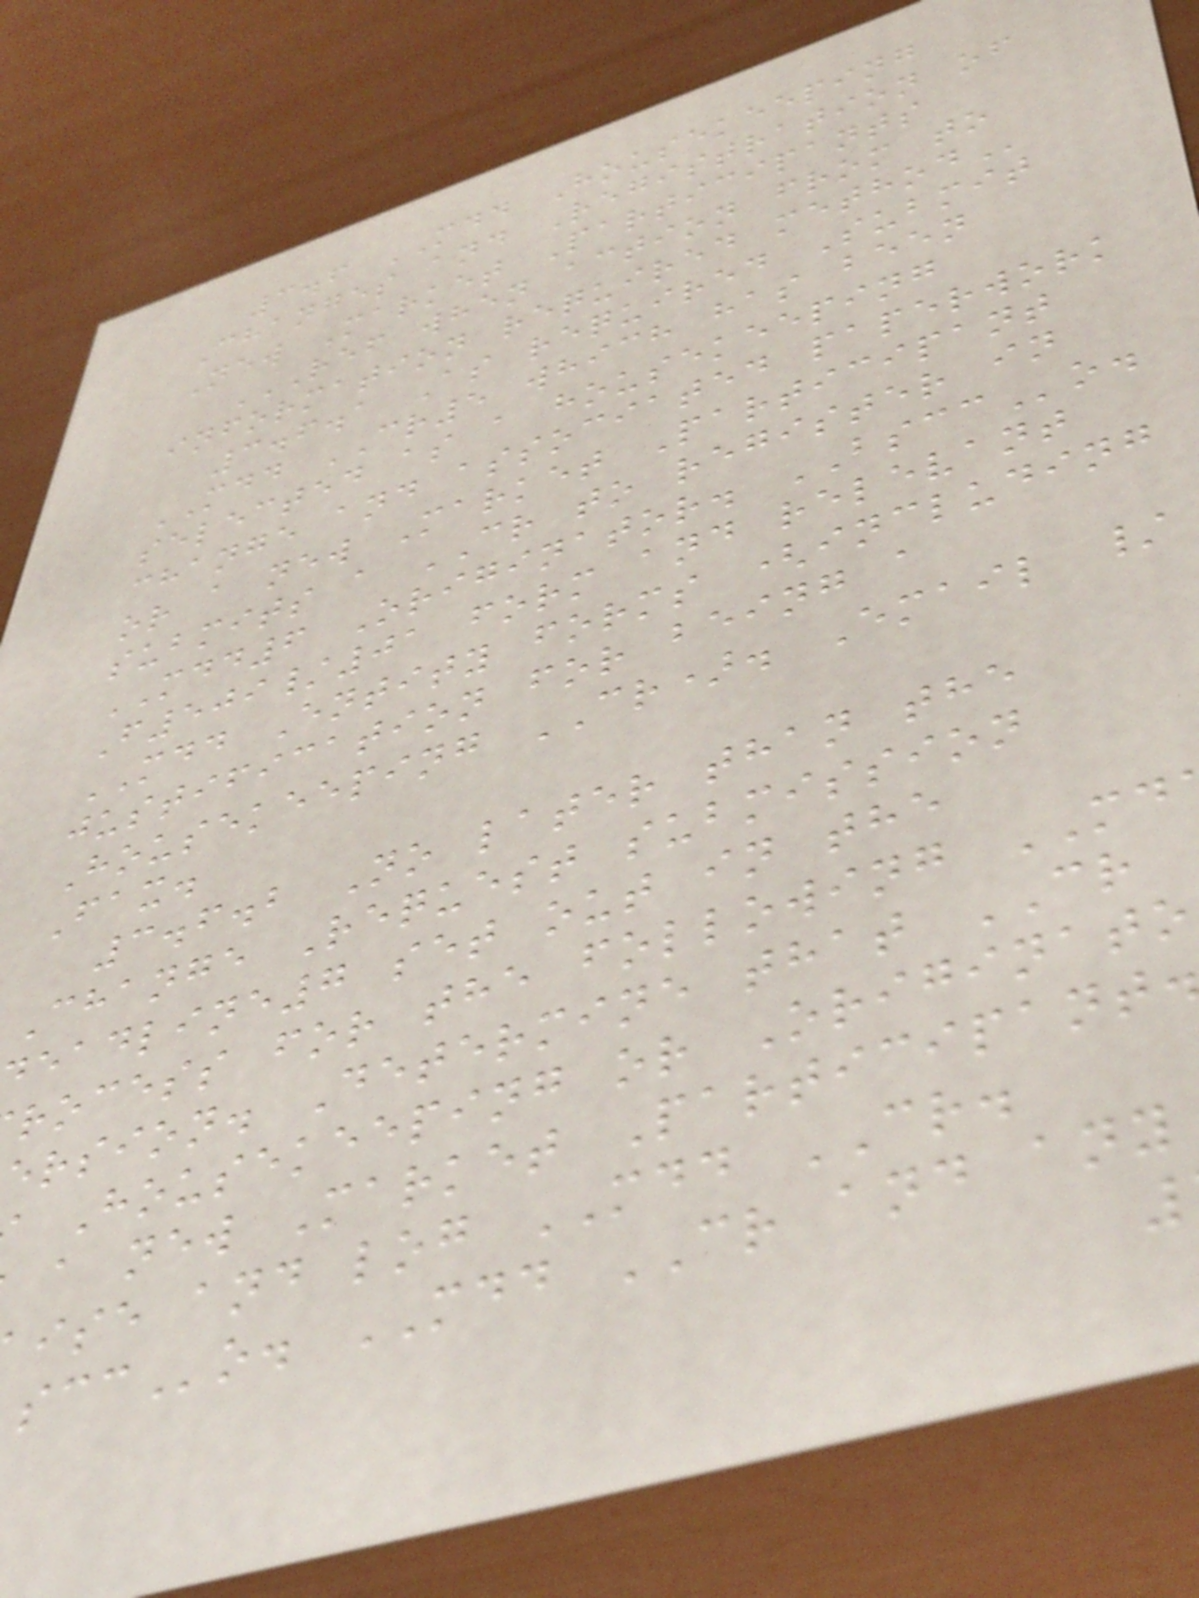3.6 MDD Housekeeping
Changes and Registration of
New Market Participants
REF WHEN ACTION FROM TO
information required
3.6.1 As required Submit
MDD CR5 which has been
selected as a housekeeping
change and associated paperwork
or a new Market Participant
submits a CR to register in
MDD6 Originator. BSCCo.
F509/01 form and relevant
MDD Entity forms (including
justification for being a
Housekeeping CR). Email /
Fax.
3.6.2 No later than the
Change Request submission
eadline7 set out in the
rocess for the following MD
ersion. Determine that CR
Housekeeping or Originato
a new Market Participant
ise and log MDD CR.
o. MDD CR and any
